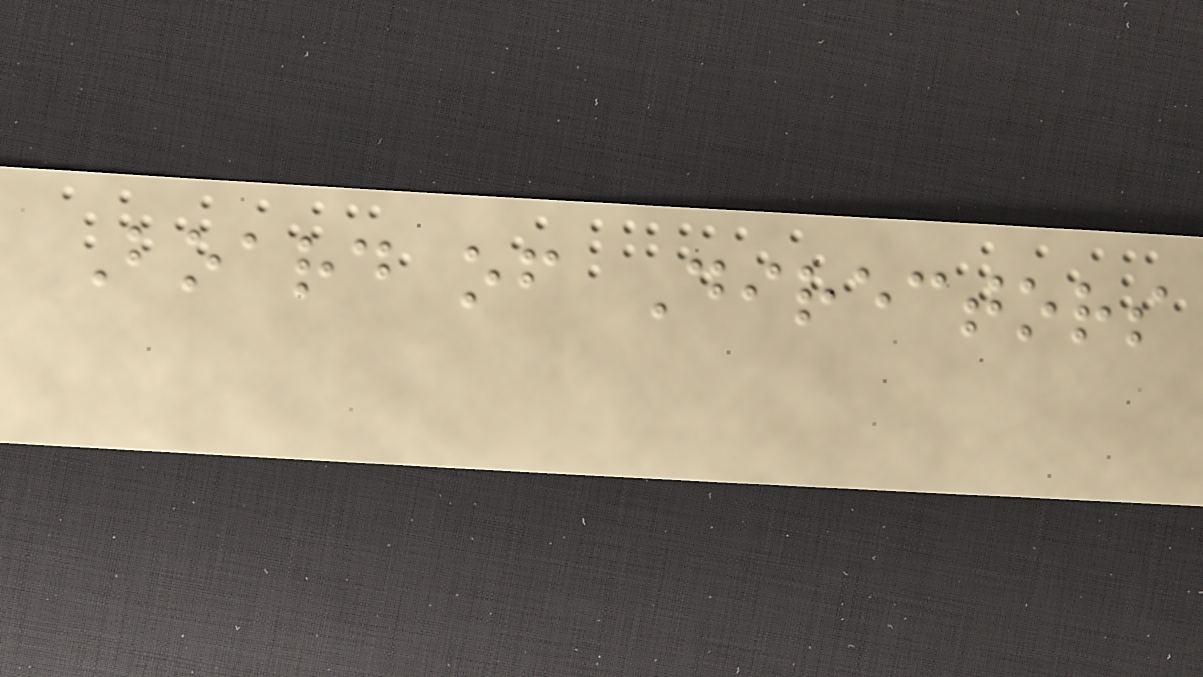Board of Directors
